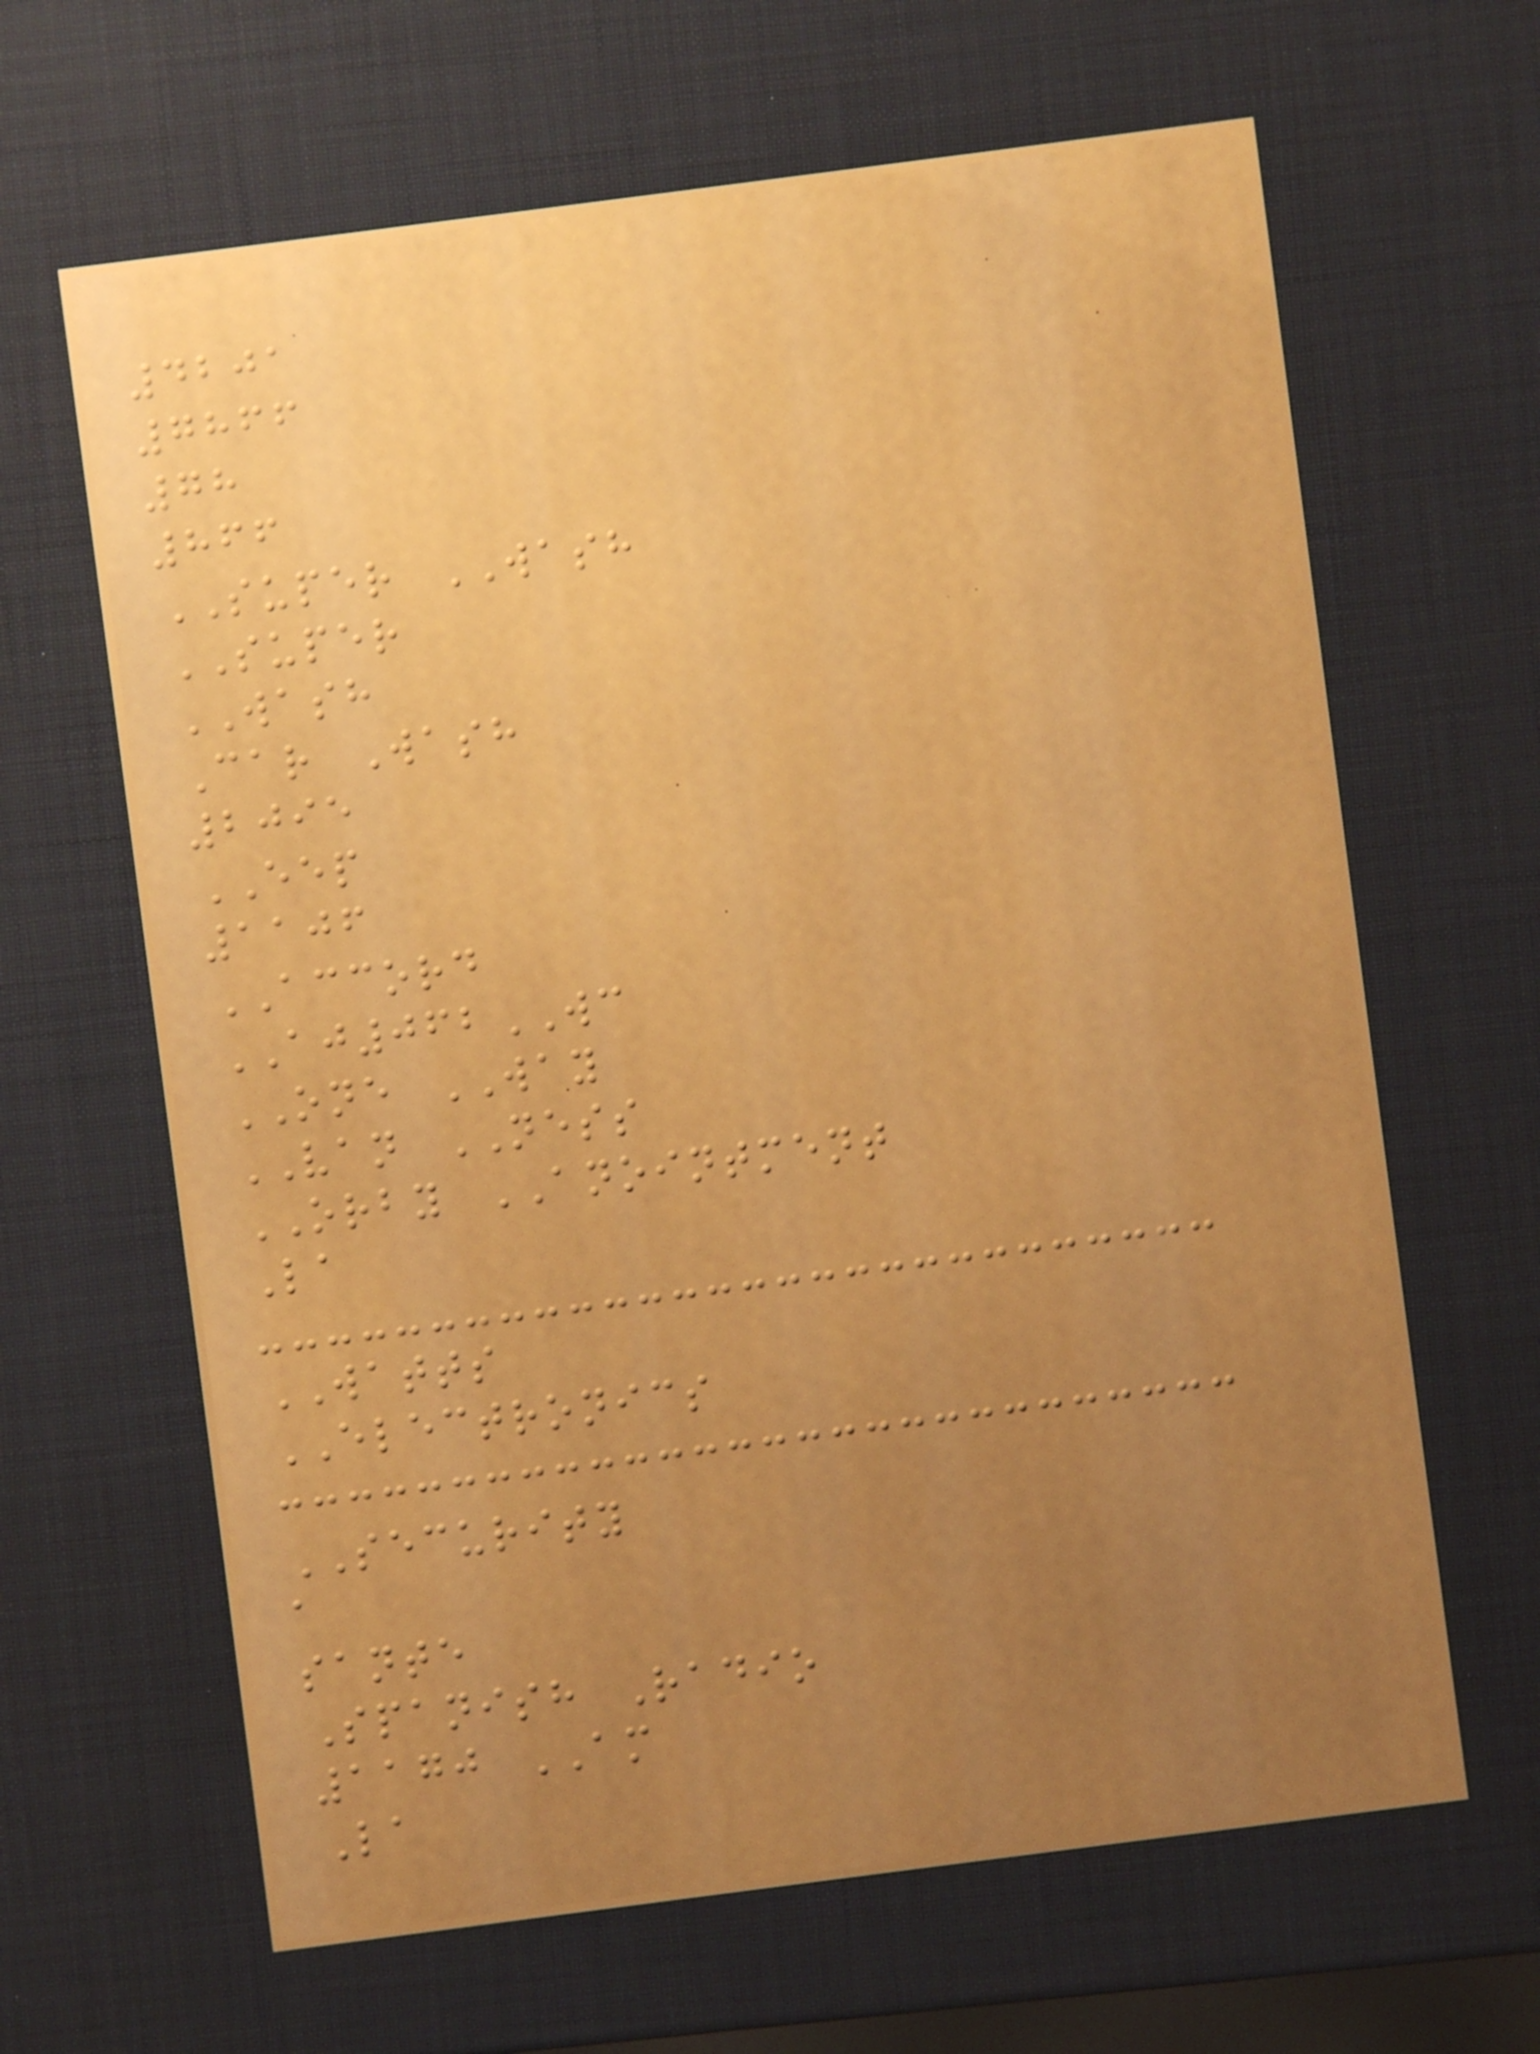4201
7866
78
866
SUPER WASH
SUPER
WASH
Car Wash
2095
EEP
1106
ACCORD
AJ062WC
ONE WAY
VAN NESS
ORBY ANOINTMENT
La
WATTS
ELECTRONICS
SECURITY
a
sante
Spanish Radio
1170 AM
La
